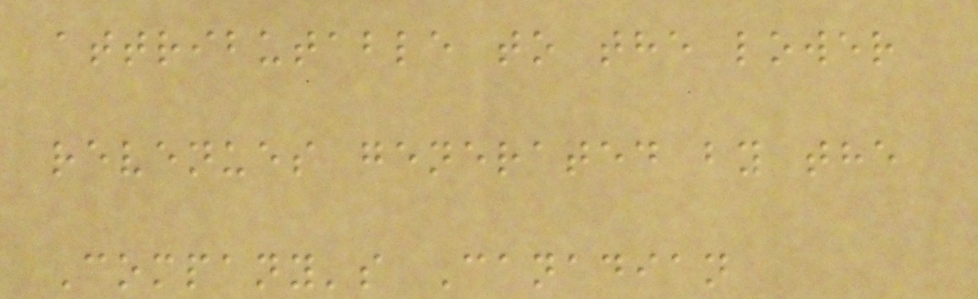attributable to the lower
revenues generated by the
Company's Canadian
